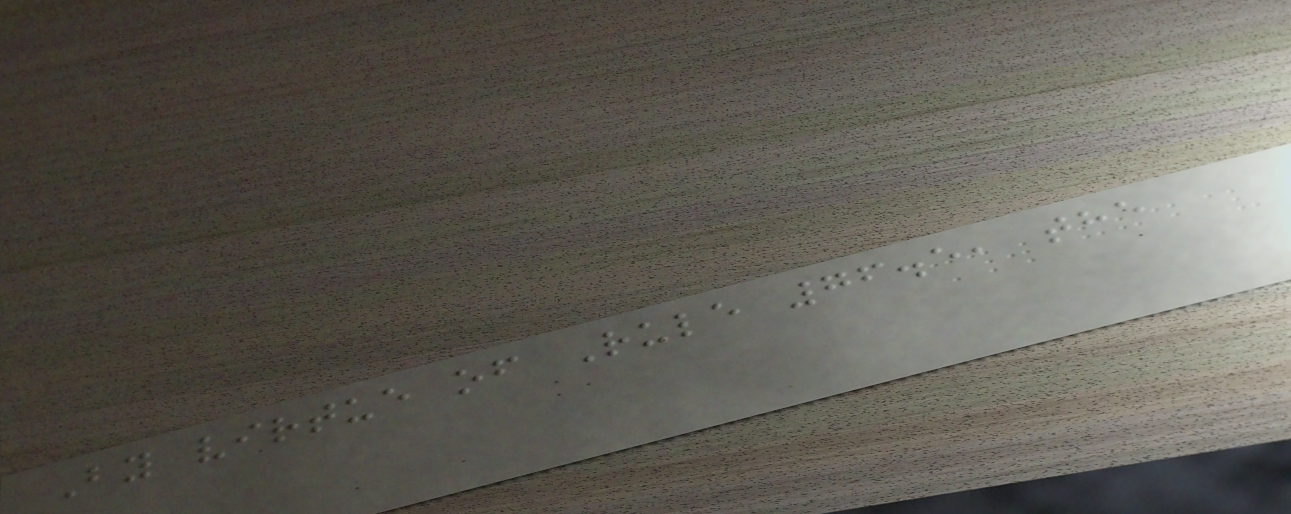By virtue of Rule 76.5, the
